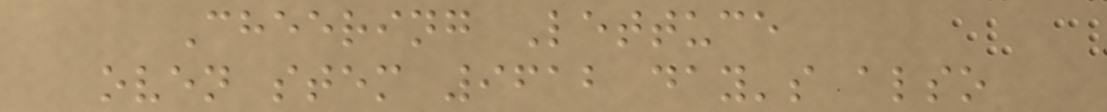Cheering Lettuce
oven stem 9612 day's also
